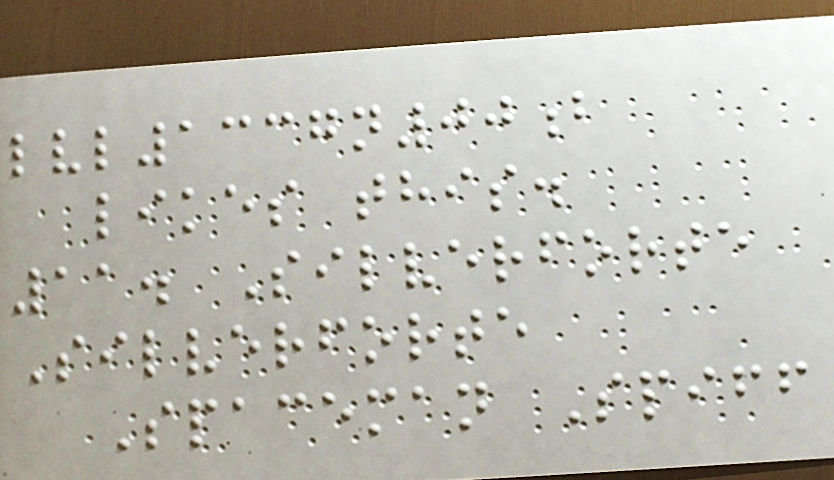lvl1337n00b
likes this.
11. Silverforte
Silverforte
Spaceman Spiff
